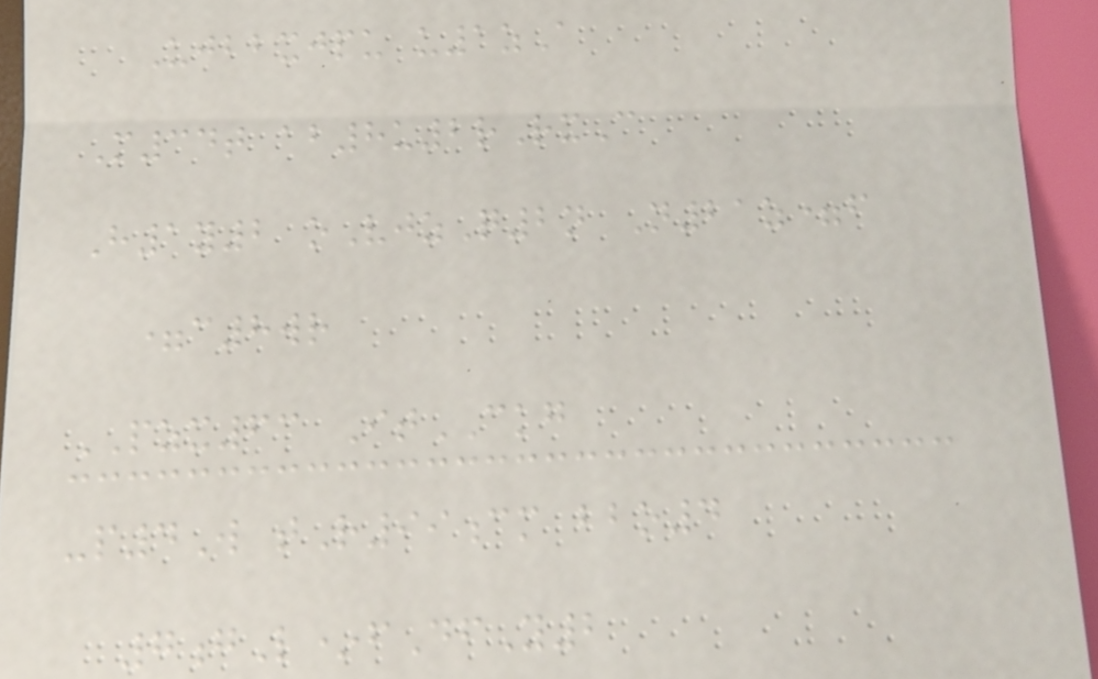Ujbbxjpu u1zA
M34t ab8u2rRxC
H1y2 oVjzQ2n N21z=f
=c8wr
PZX63 ItCKG
-p4W tR99cm bbo4
7gL*fDfY2
